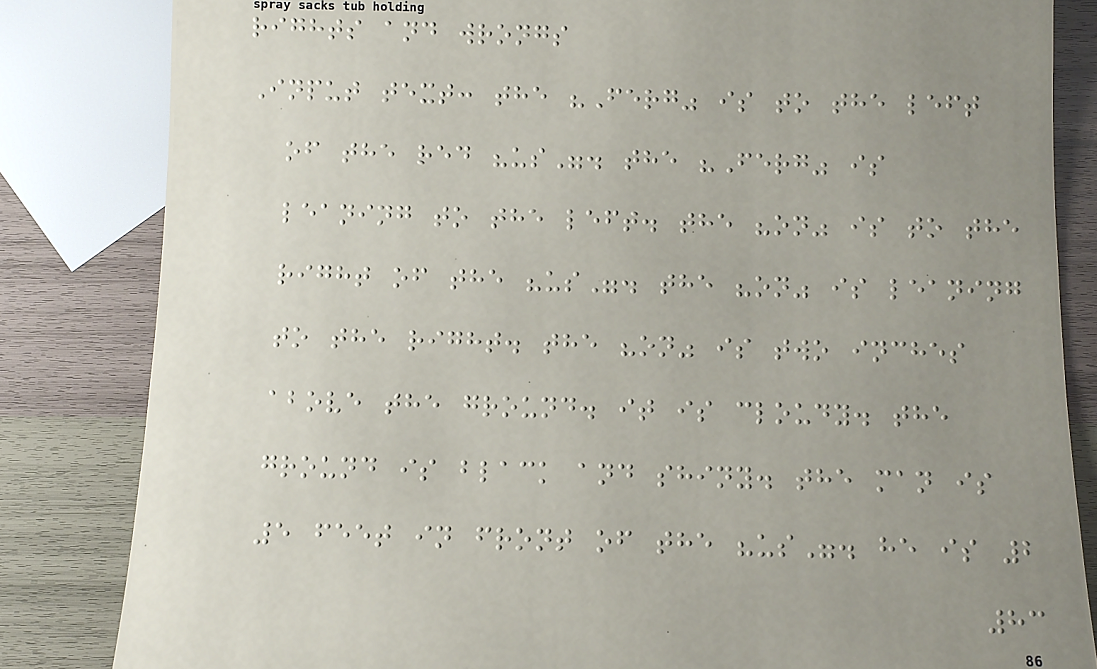rights and wrongs
Input text: the "Ferg" is to the left
of the red "us". the "Ferg" is
leaning to the left. the "on" is to the
right of the "us". the "on" is leaning
to the right. the "on" is two inches
above the ground. it is cloudy. the
ground is black and shiny. the man is
5 feet in front of the "us". he is 2
83
